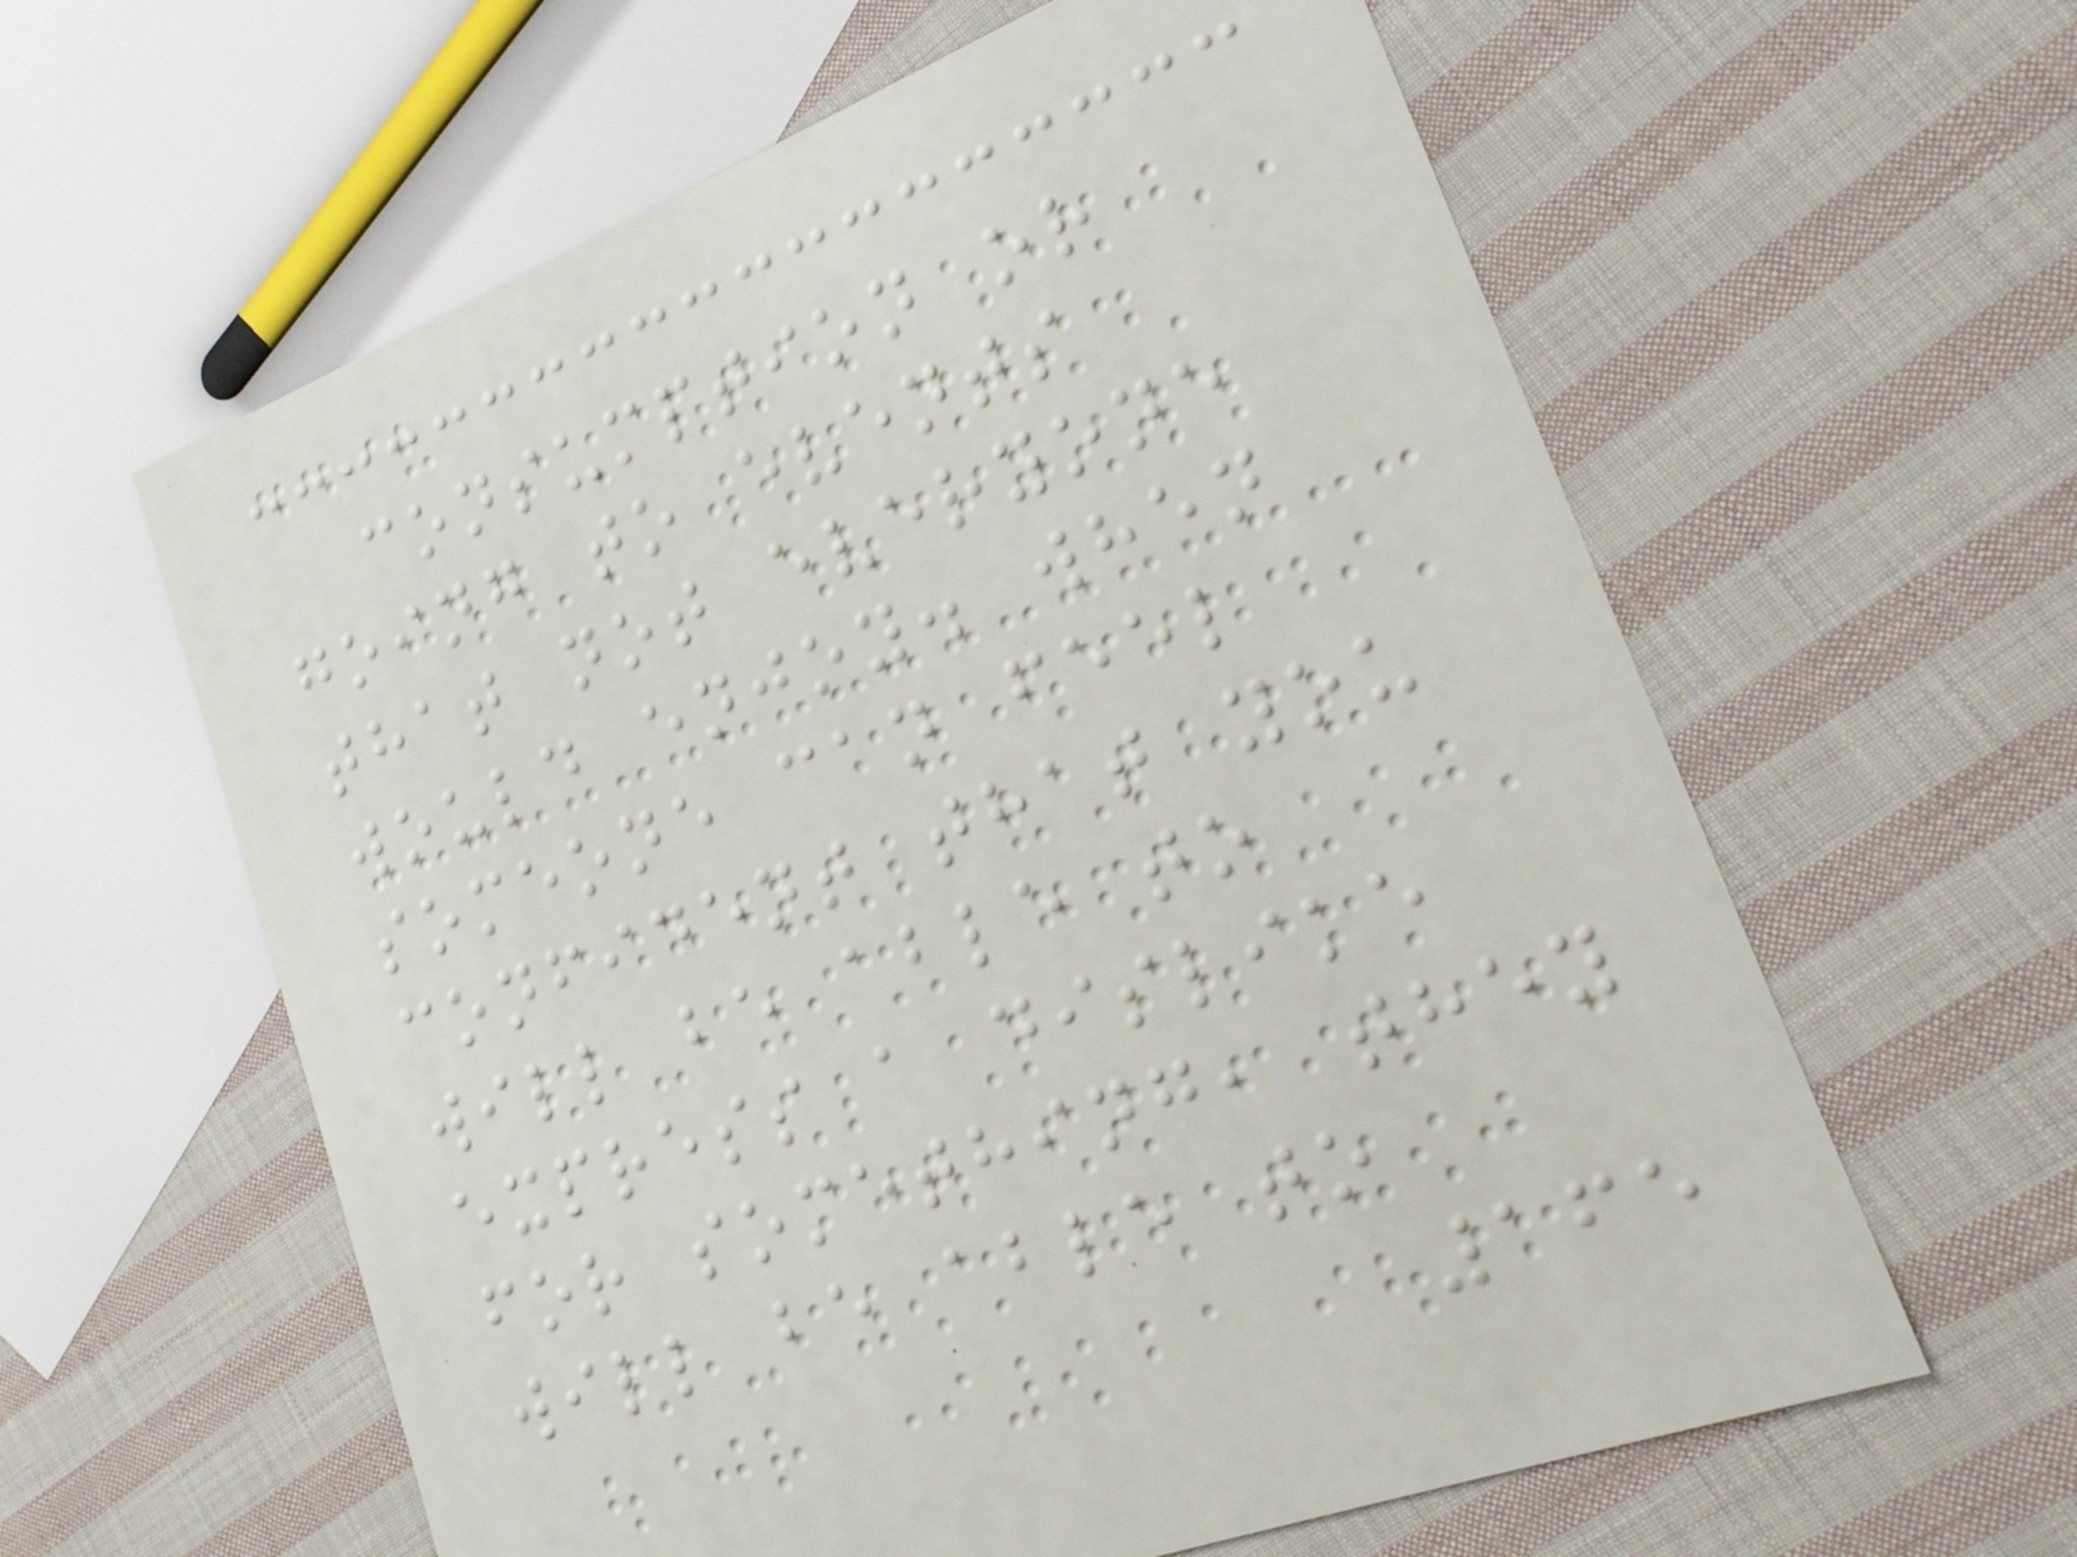consumption or
going to events
that not everyone
would enjoy. when
someone can feel
confident that you
will be able to
express a dislike
for something, they
will be able to
165
